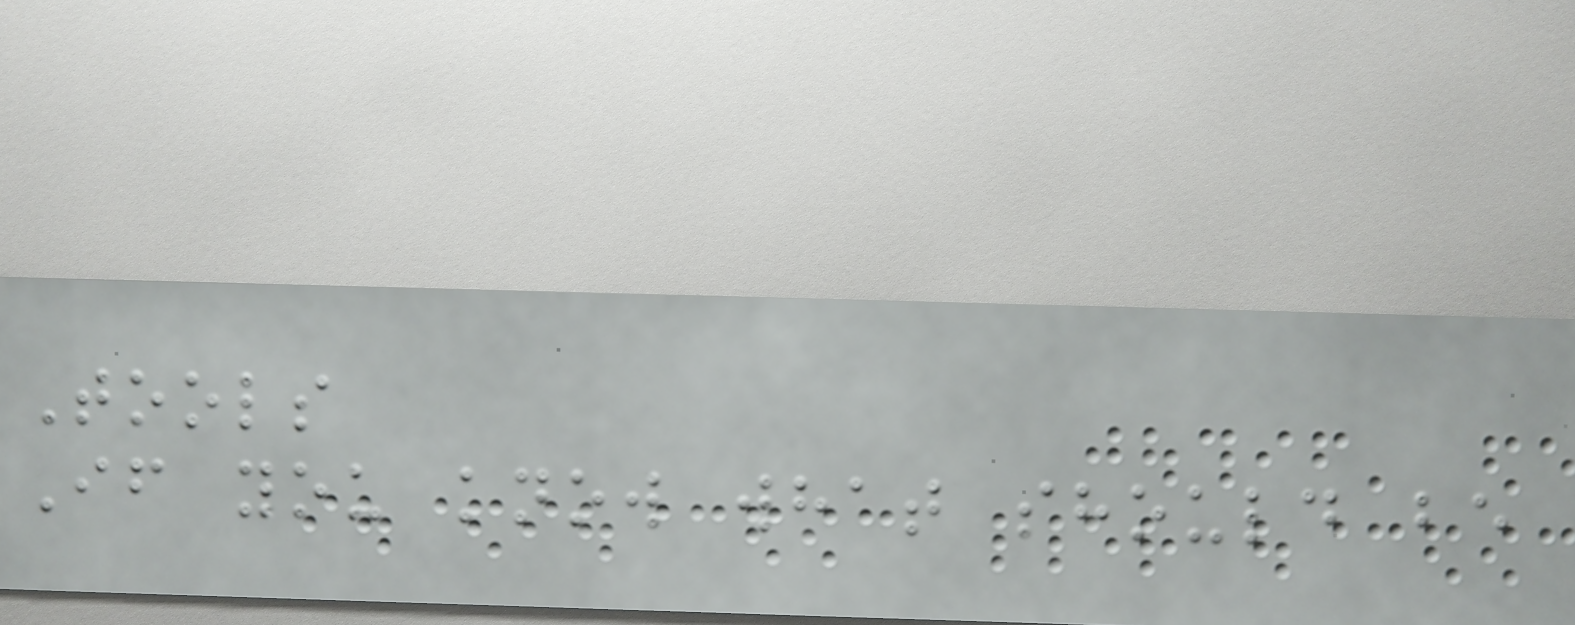Tools
If you know what should be
